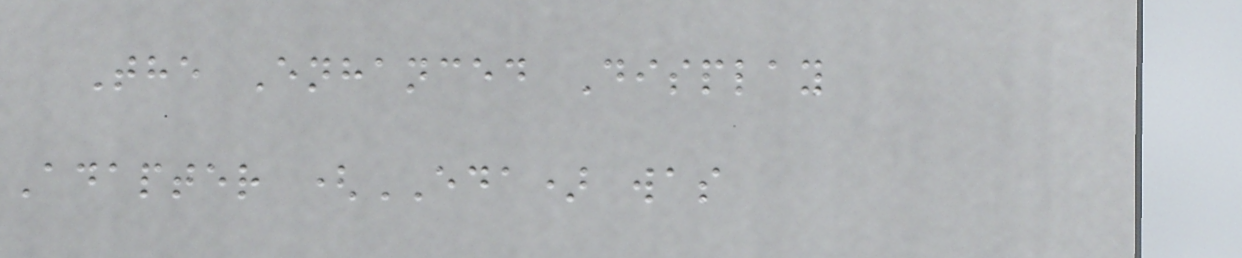The Enhanced Display
Adapter (EDA) was
